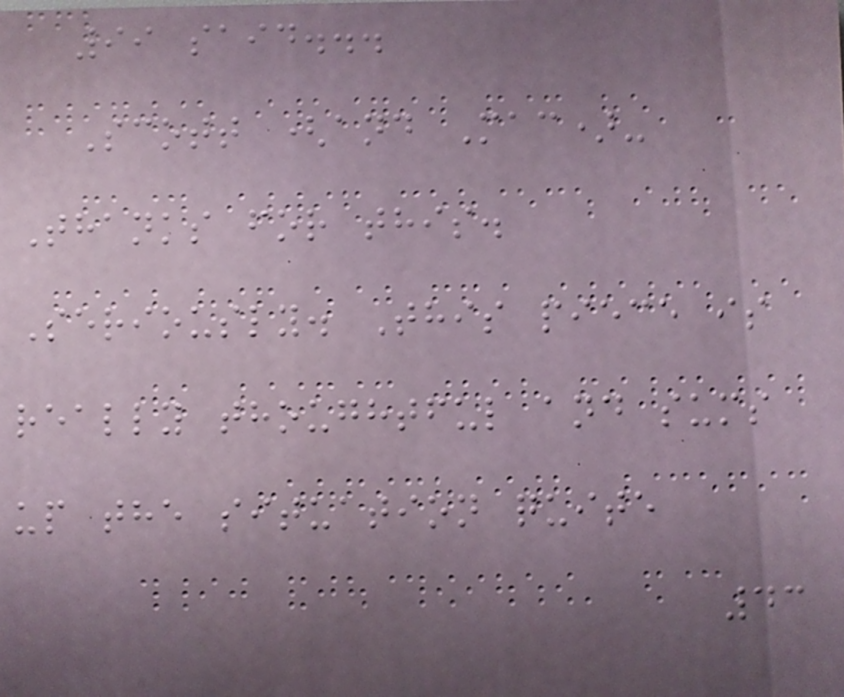99 said...
Scott (and Mac)-
Thanks for this.
Seriously. This piece is
really thoughtful and sums
up the situation quite
43
